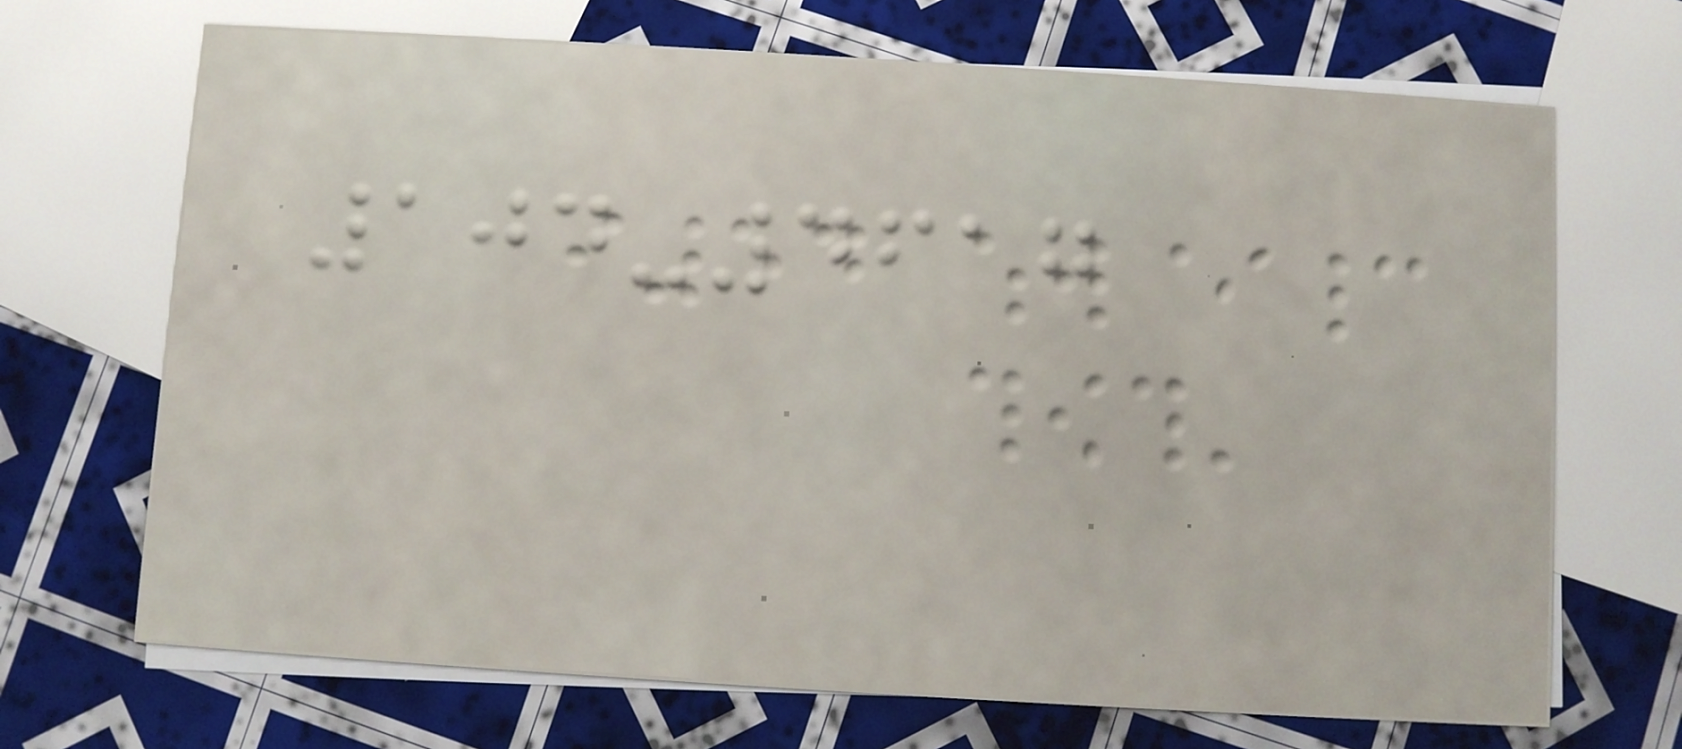104-4617
